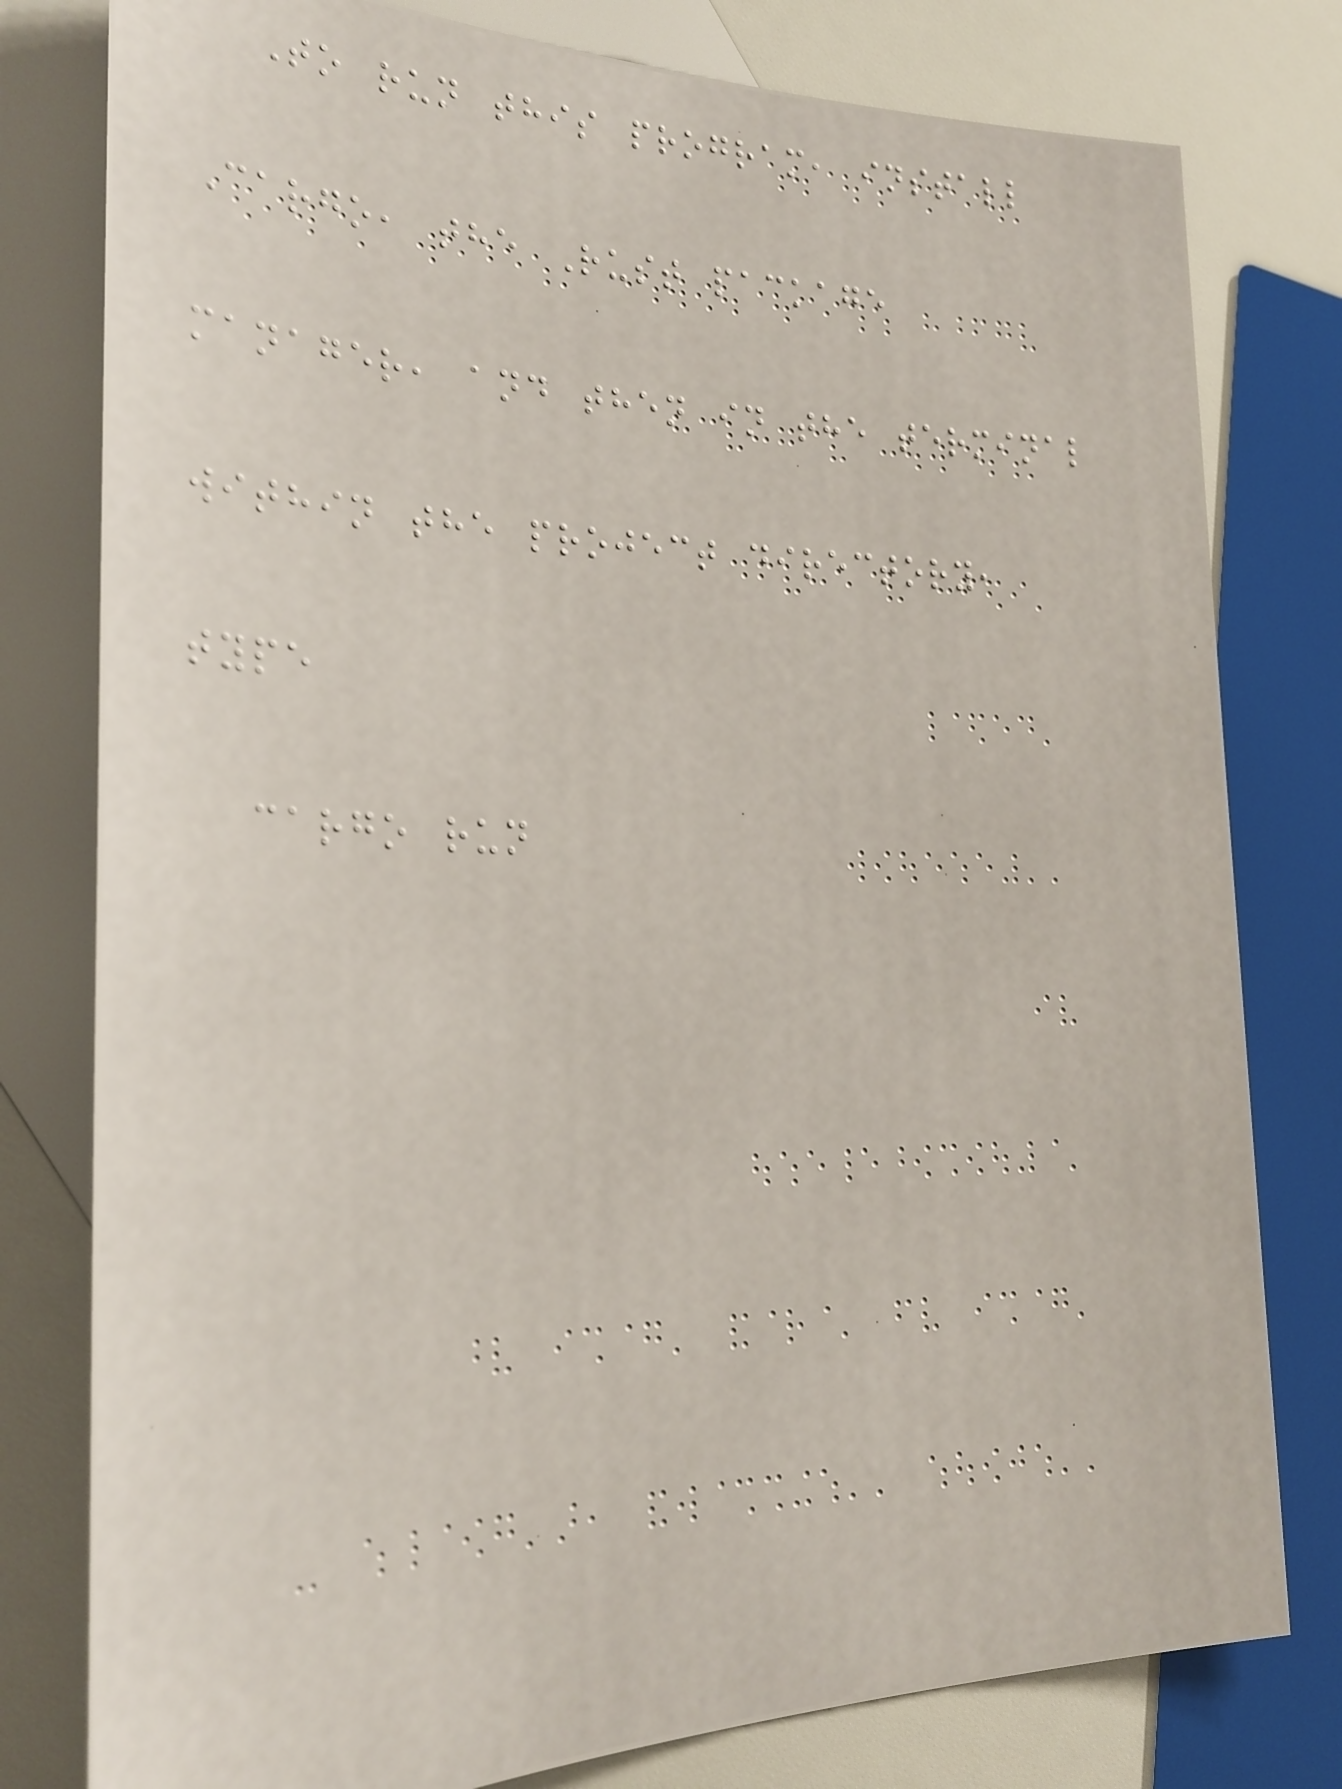To run this program, install
Cargo, the Rust package
manager, and then in the terminal
within the project directory,
type
cargo run
